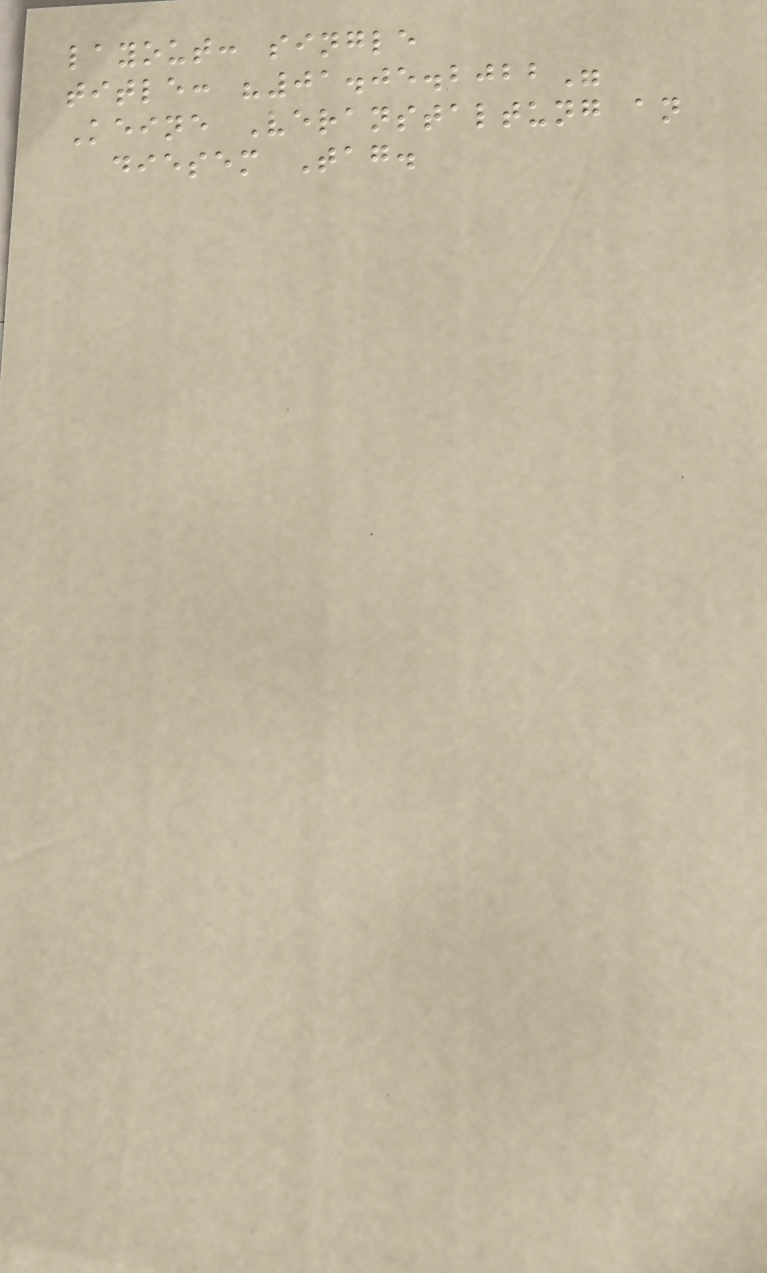layout: single
title: "01.05.2022"
Keine Veranstaltung an
diesem Tag.
